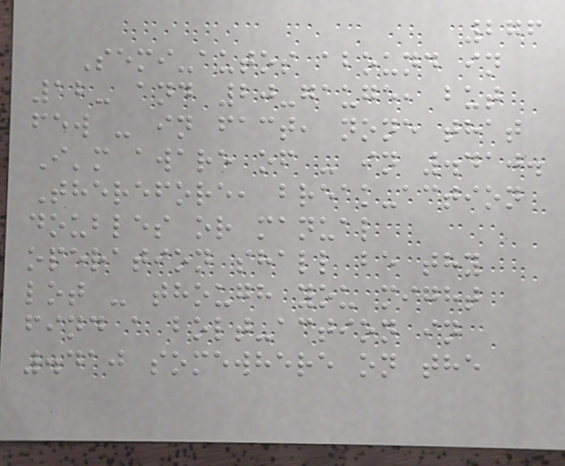276
Semi-autos abound in
12- and 20-gauge, but
few - in fact, none that
I'm aware of - in .410.
Therefore, break-action
doubles or manual
operation shall be thy
lot - though you might
find a bolt-action in
.410 somewhere on the
